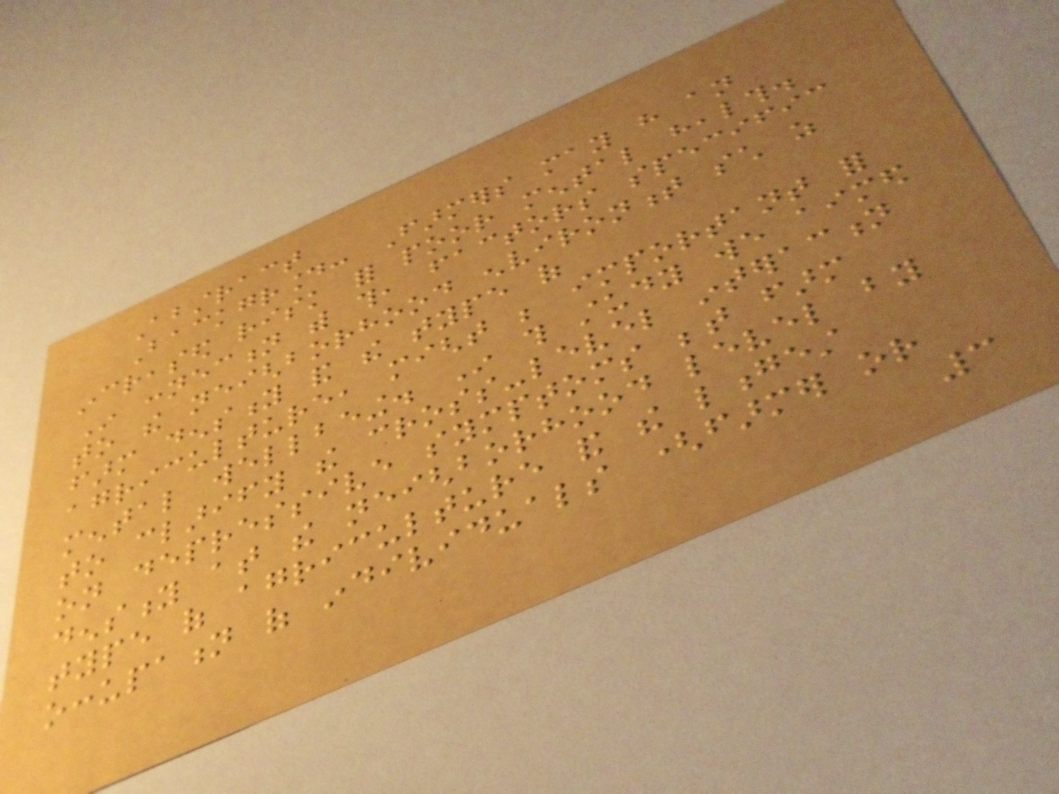Abstract
Background: Farmers may have an
increased risk for poor mental health.
In connection with this, factors specific
to the neighborhood environment such as
farm density and the type of
agriculture, might be important for
mental wellbeing. In this study we aimed
to clarify the cross-level interaction
on depressive symptoms between farm
density at the neighborhood level by
type of agriculture and the longest
occupation of individuals (farmer or
3
